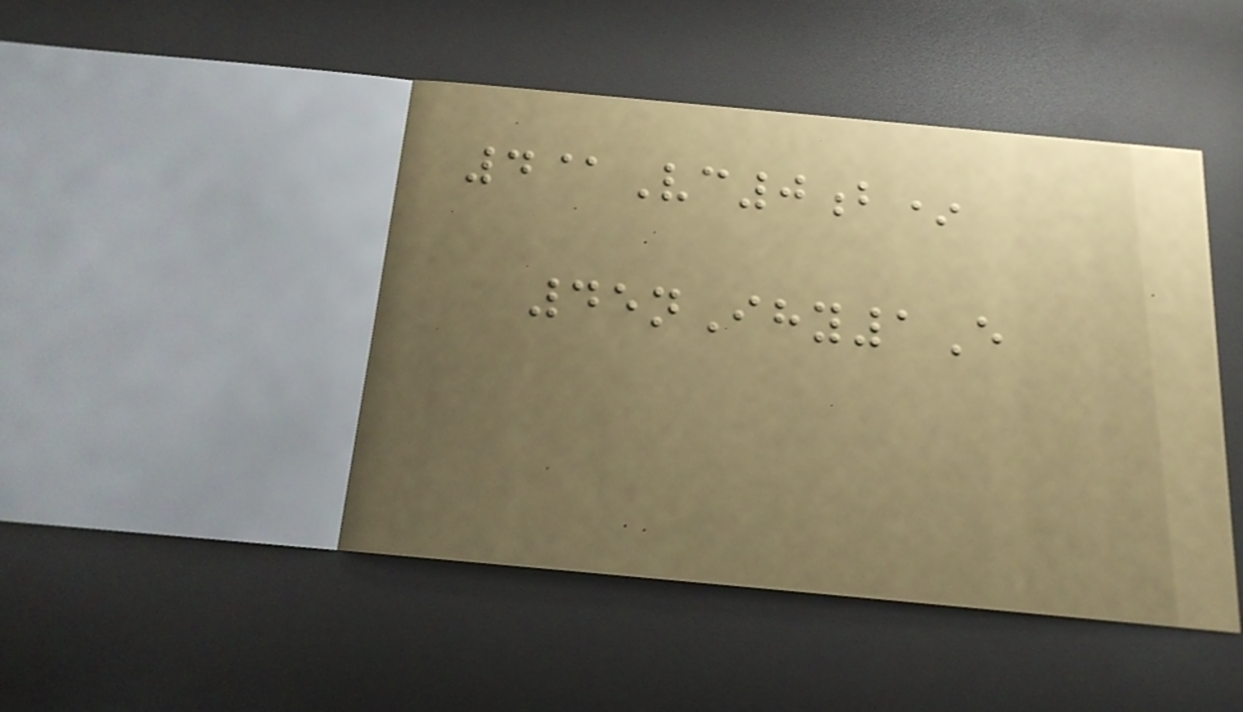4@Vc0b*
45nIhy1E
